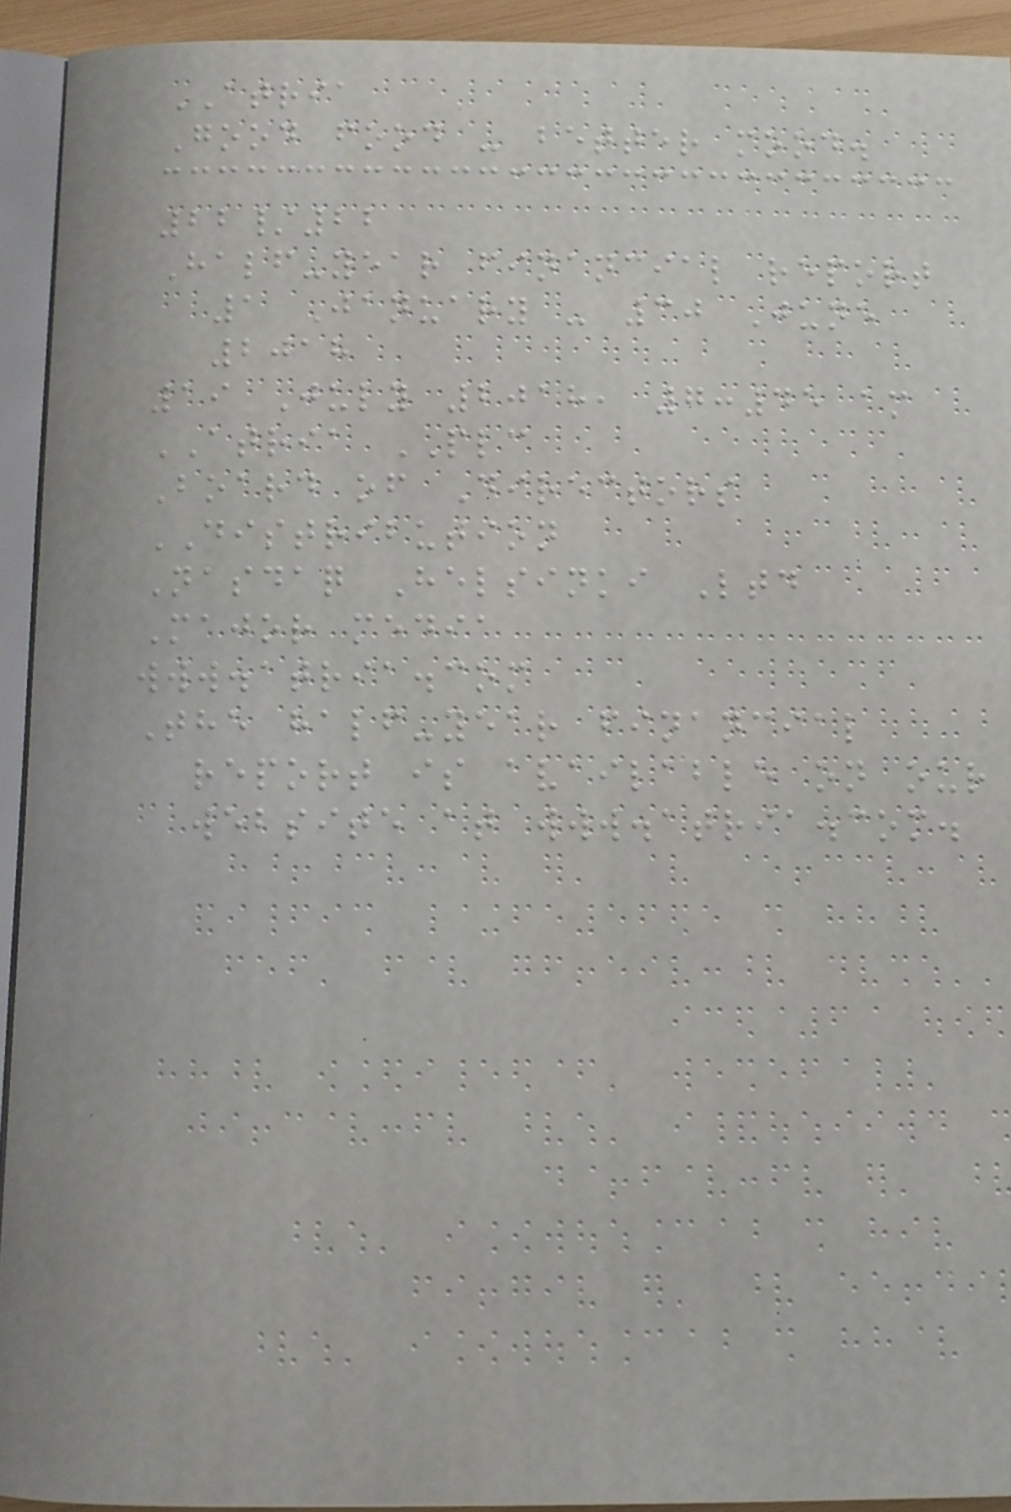ATRIA
Good food - better mood.
22/22
Half-year financial report
1 January - 30 June
2018
19 July 2018, 7:45 am
ATRIA PLC
Board of Directors
DISTRIBUTION
Nasdaq Helsinki Ltd
Major media
www.atria.com
The half-year financial
report is available on our
website at www.atria.com.
